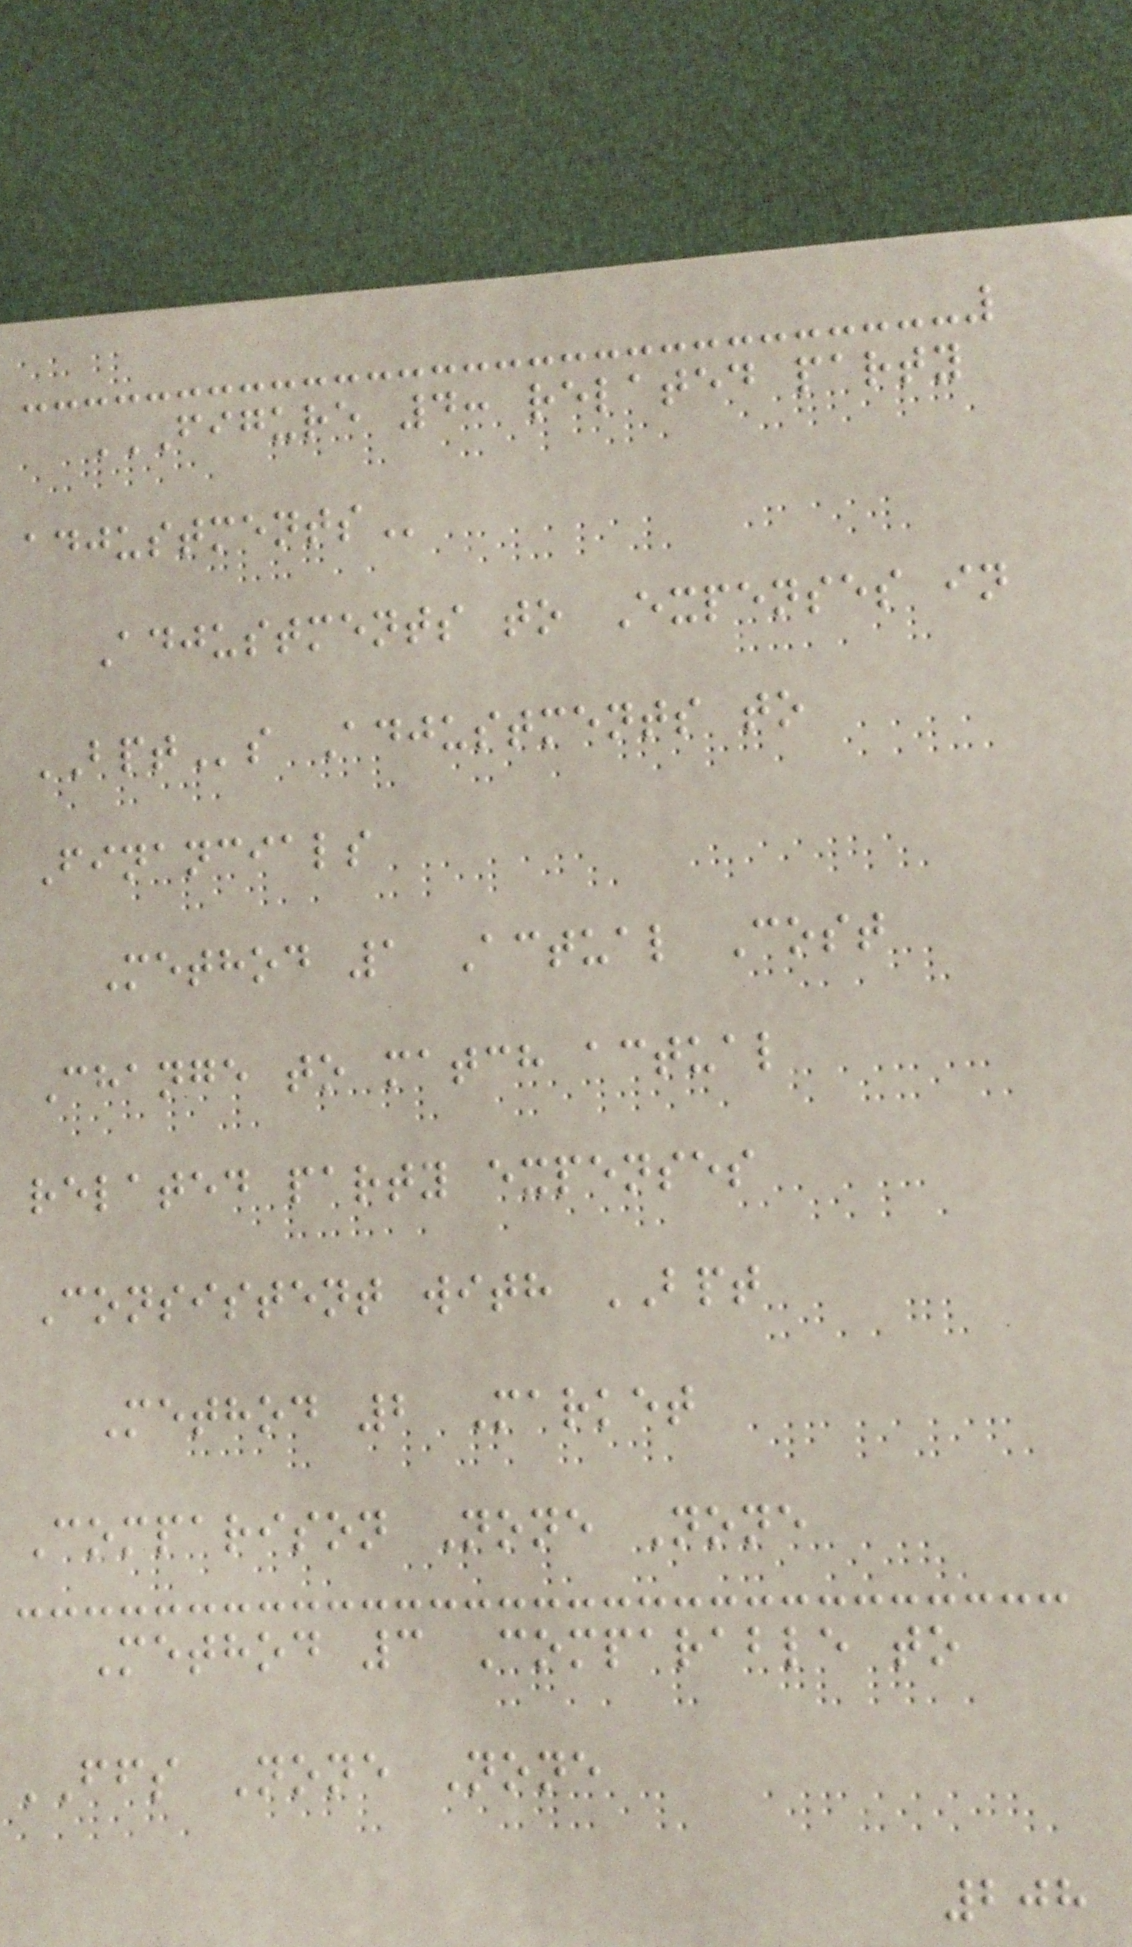FIGURE 4: RELATED PARTY
ADJUSTMENTS
Adjustments to Expenses in
BPTs Adjustments to
Financials
Method 1 Actual Cost
Change to match actual
related party expenses
Consistent with BPT
Method 2 Market
Comparison None None
Method 3 Comparable to
FFS None None
208
